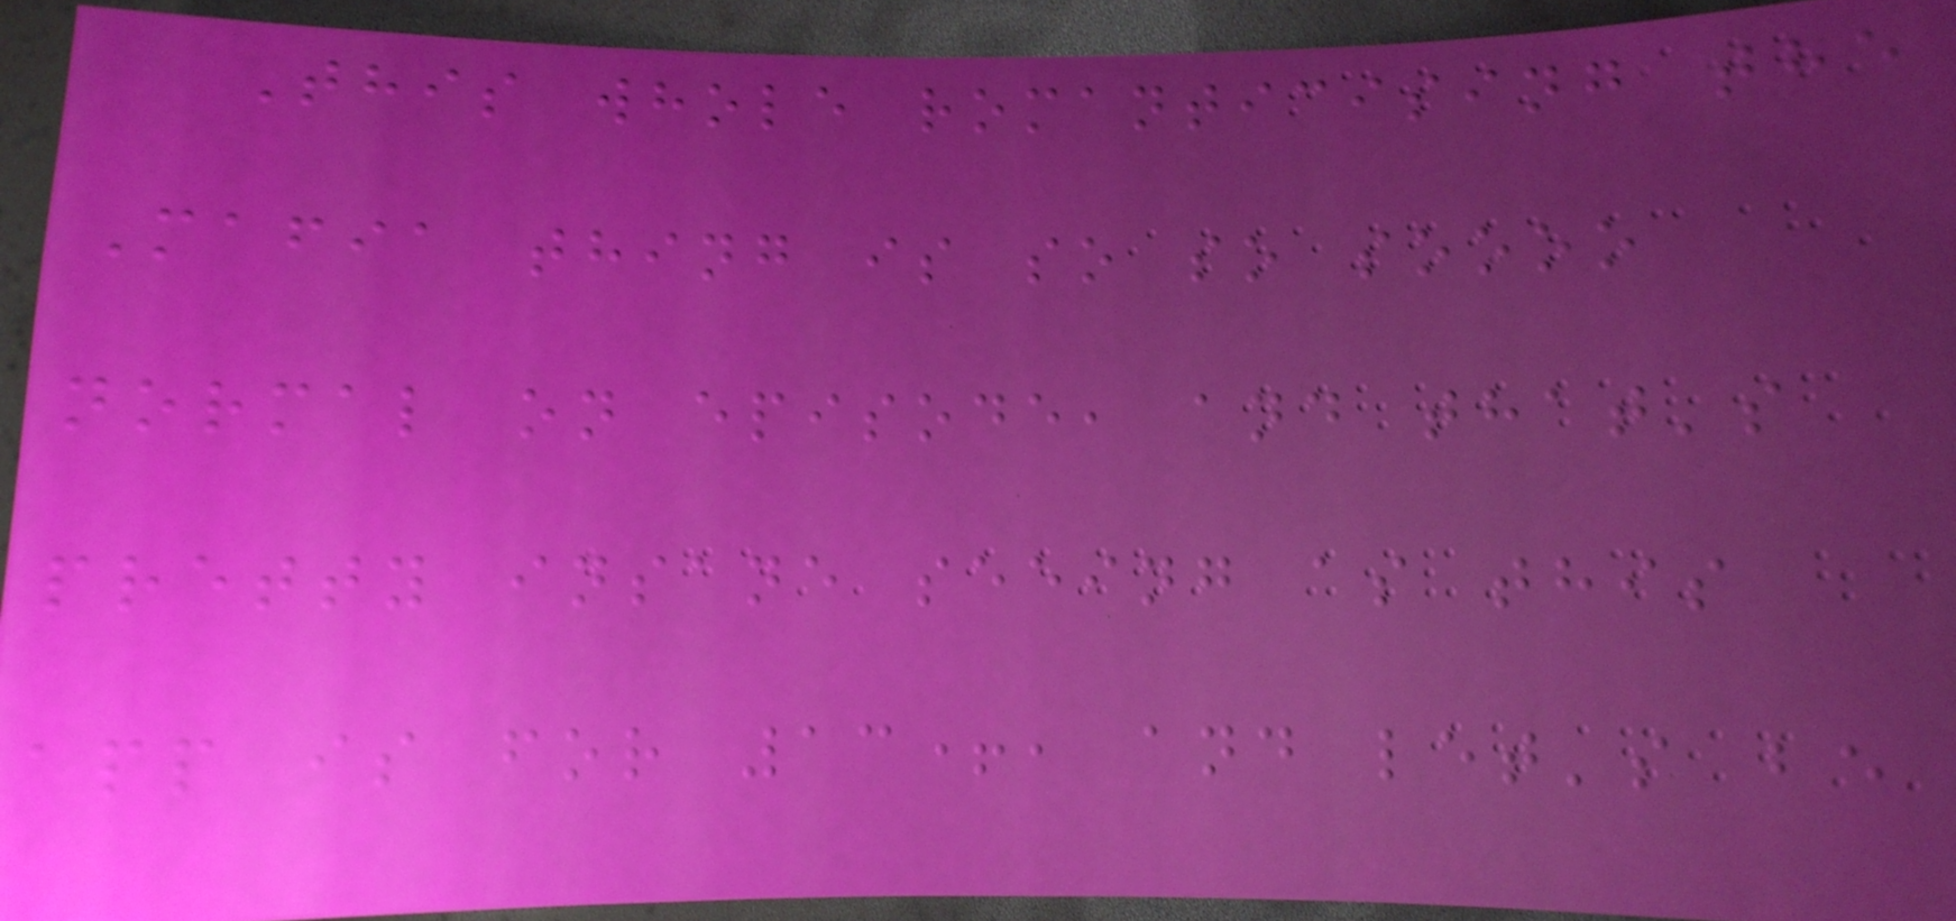This whole romanticising the
Mafia thing is so so soooo
normal on episode, and that's
pretty insane seeing as this
app is for 13+, and let's be
